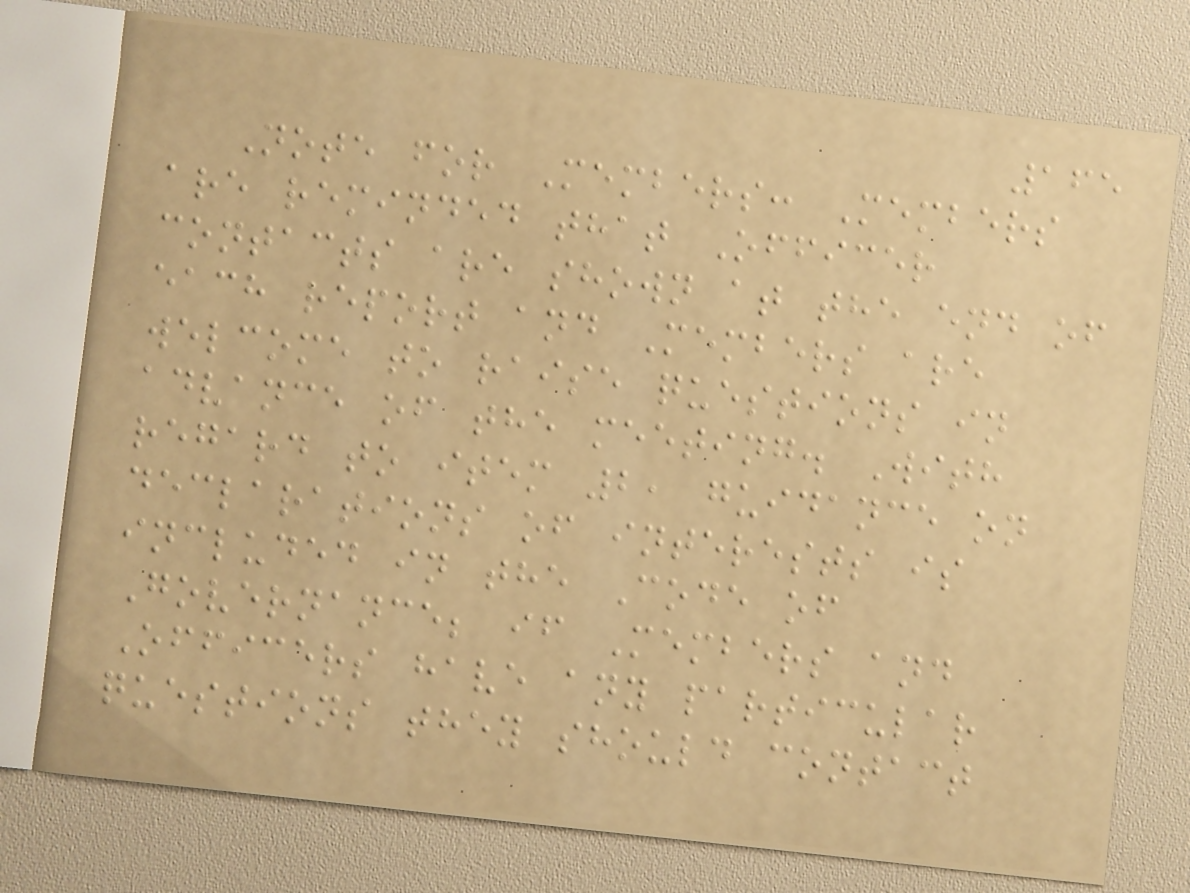165
Note for Members: Members
are reminded that Officer
contacts are shown at the end of
each report and Members are
welcome to raise questions in
advance of the meeting. With
regard to item 2, guidance on
declarations of interests is
included in the Code of
Governance; if Members and
Officers have any particular
questions they should contact
